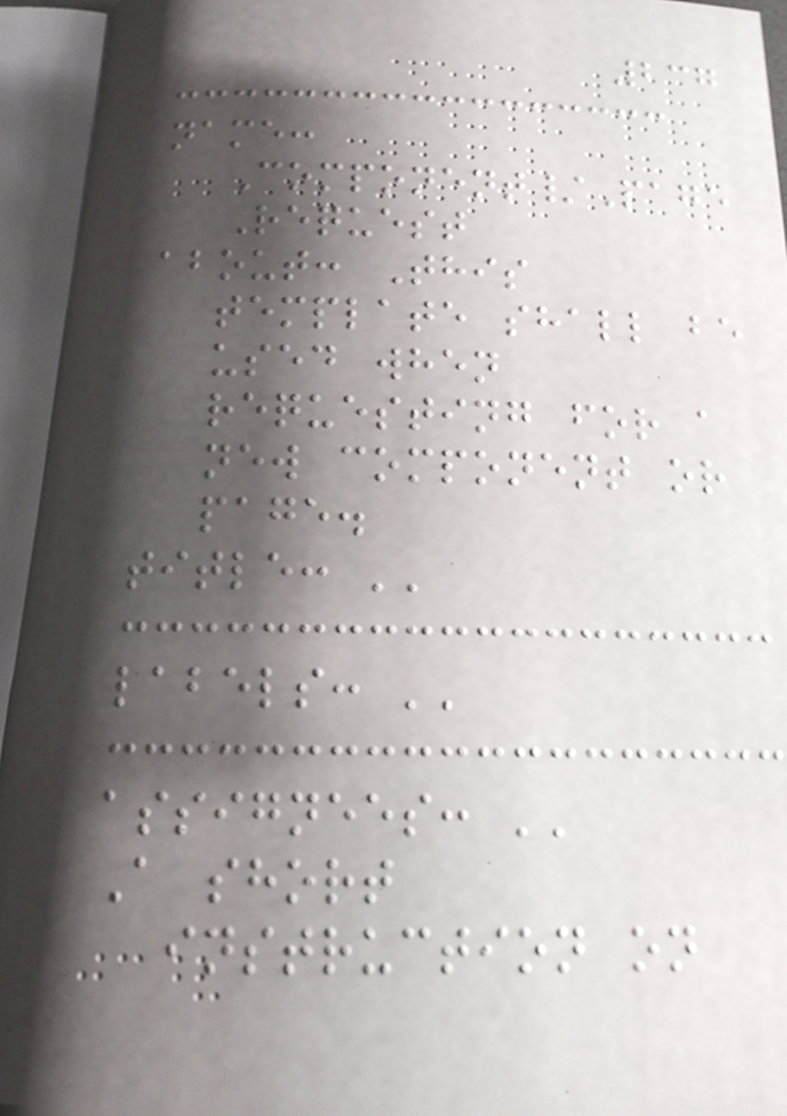237
name:
Component/Page
Request
about: This
template shall be
used when
requesting for a
new component or
page.
title: ''
labels: ''
assignees: ''
A short
instruction on
